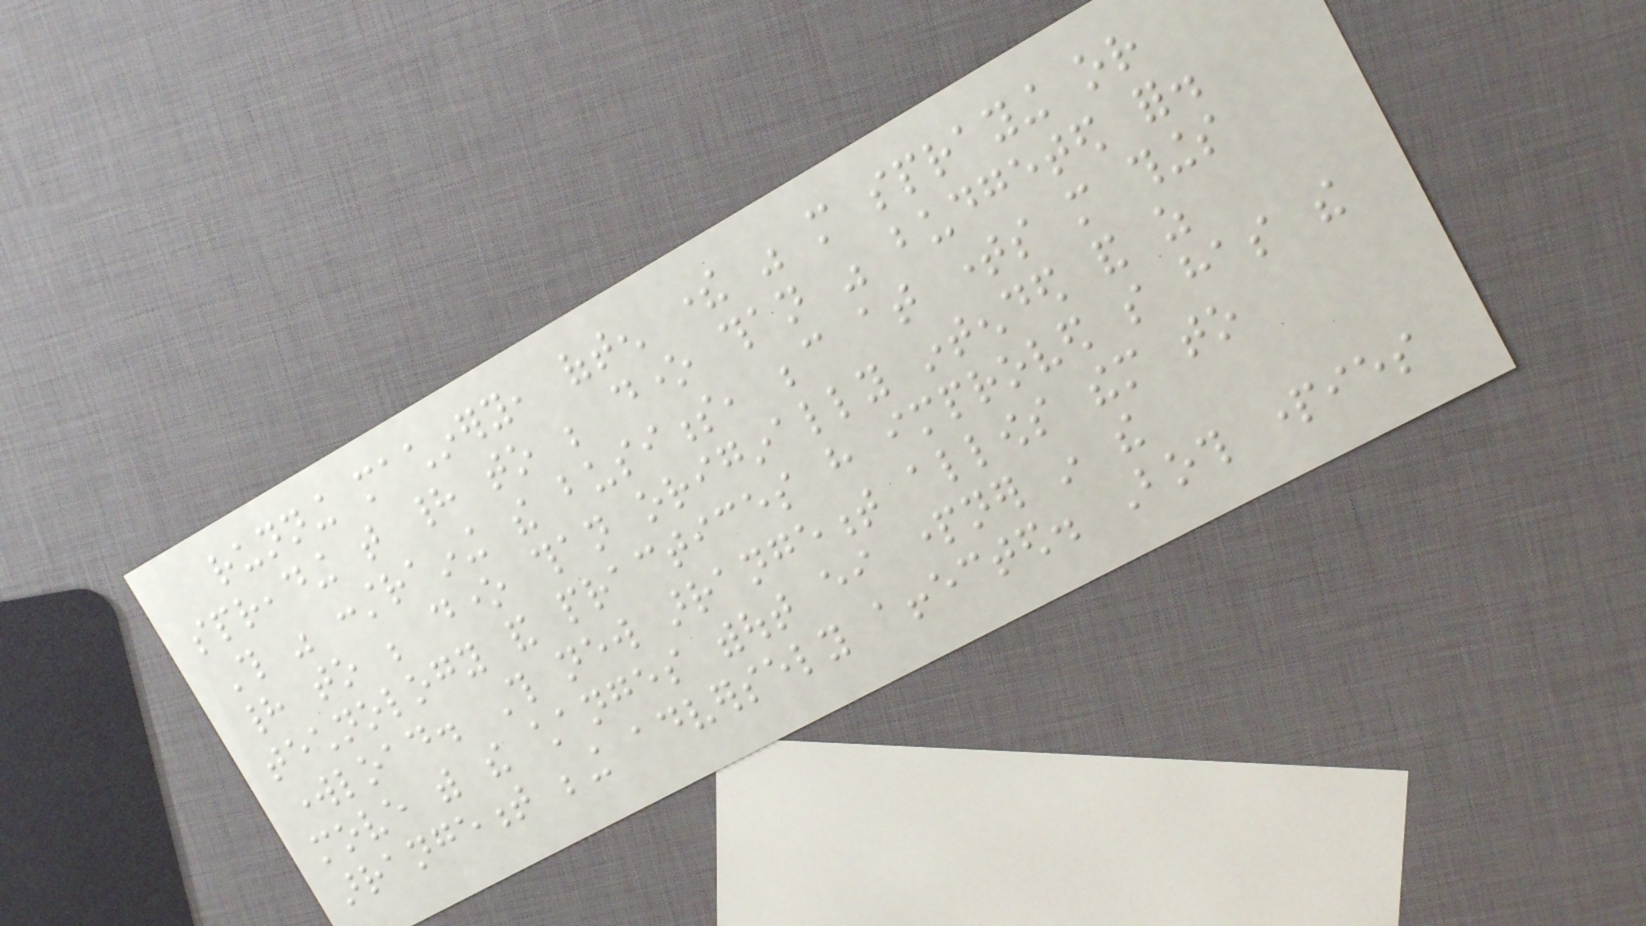running machinery, often there was more spraying or
spreading that had to be done than was budgeted for.
This was constraining the business, because at times more things
had to be done than originally intended and as
technology and practices have improved so has the
workload. This new arrangement allows them to
move with the changes without either partner in the
arrangement being adversely affected. Both parties
